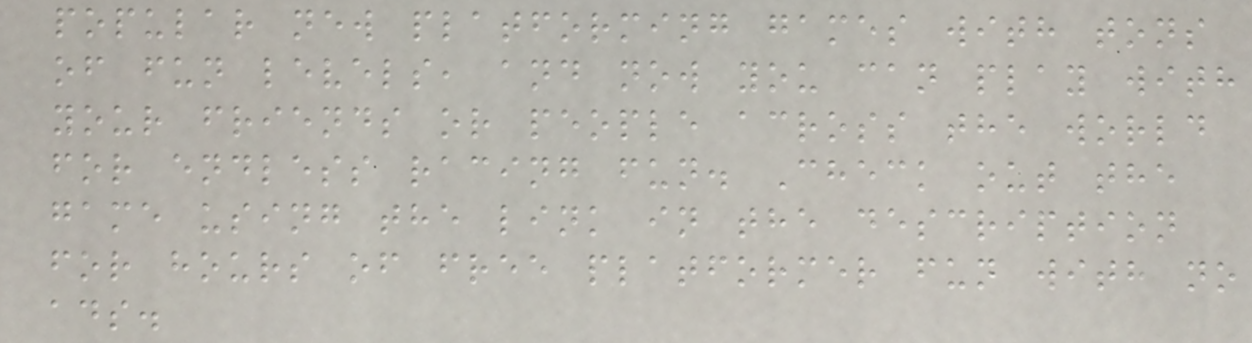popular new platforming games with tons
of fun levels, and now you can play with
your friends or people across the world
for endless racing fun. Check out the
game using the link in the description
for hours of free platformer fun with no
ads.
